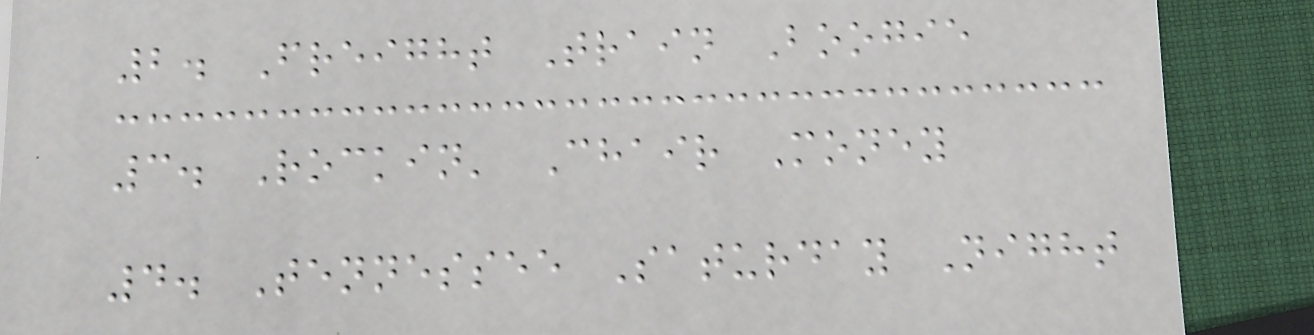2. Freight Train Boogie
3. Rockin' Chair Money
4. Tennessee Saturday Night
